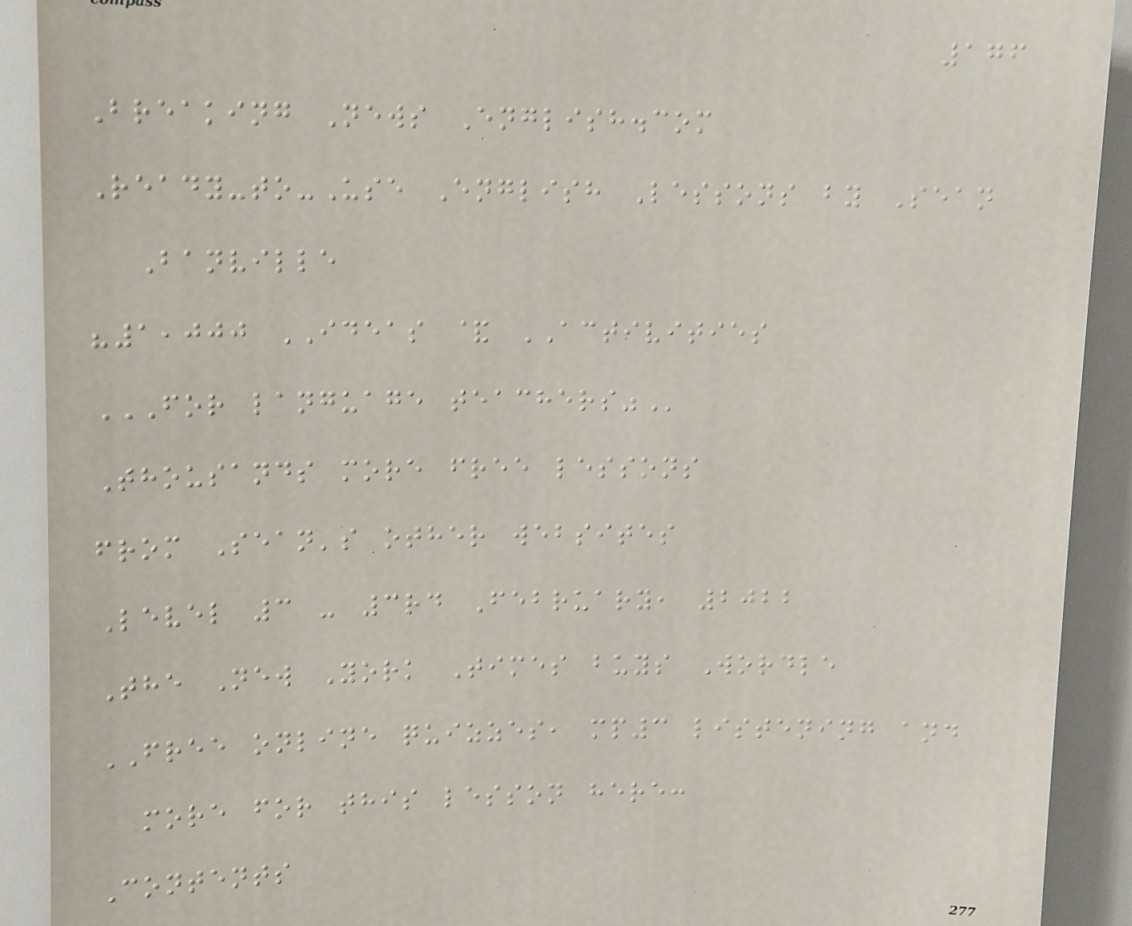176
Breaking News English.com
Ready-to-Use English Lessons by Sean
Banville
"1,000 IDEAS & ACTIVITIES
FOR LANGUAGE TEACHERS"
Thousands more free lessons
from Sean's other websites
Level 3 - 3rd February, 2022
The New York Times buys Wordle
FREE online quizzes, mp3 listening and
more for this lesson here:
Contents
